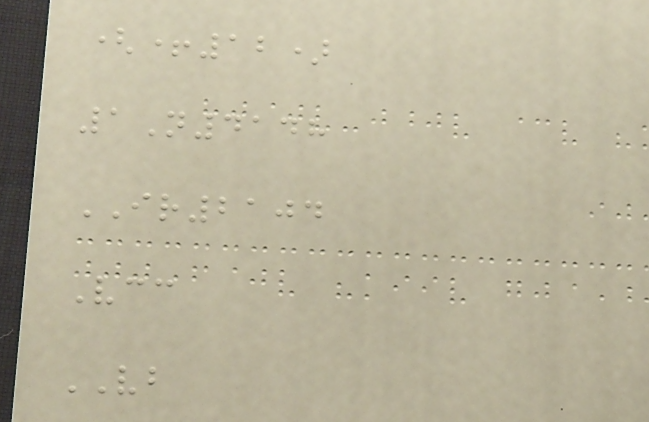(+12)
1N4148
IR2104
Vcc
VB
